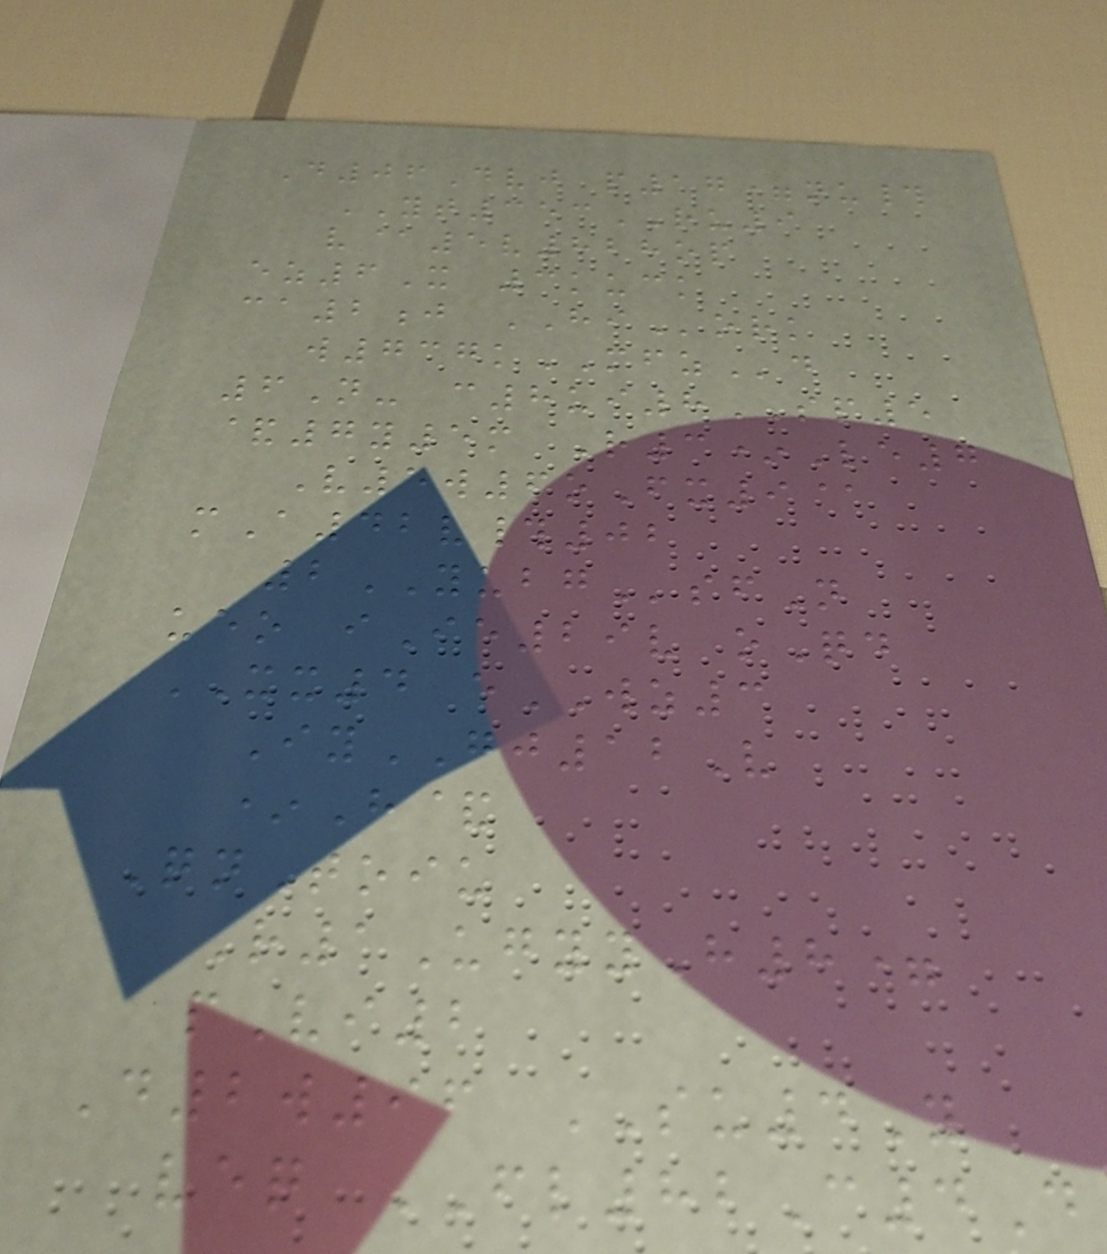D06Dvj p17=nu#
YT353RU9
v@5v828op
ez6X 3kuck
ca2j HIork
w737kMFZd
6N- c8ui8SP5
&7y5m R3*Le7
V5w6oFx9@
mA42v#02
2YUBGsfN
ueo iIe29v oQd
XX4 eWZ3
IyGJ12V
*H&
QnToiu
R1UgyyH8=
pVi2
D2w96 SU4Y
veq FL82C4D
